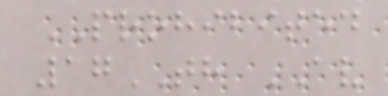PROHIBITED
17TH AV
